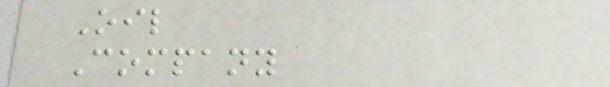Oil
Company
